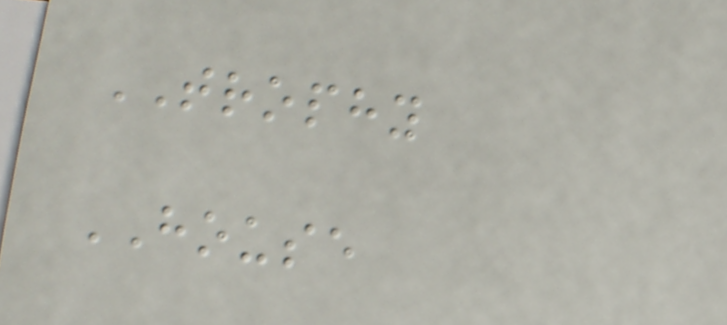TROPHY
HOUSE
